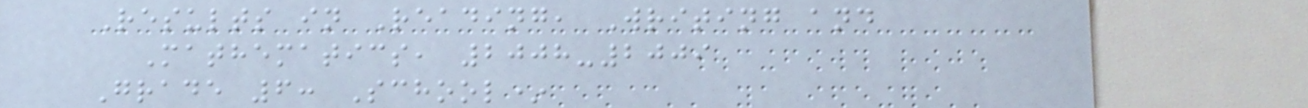Results in Reading, Writing and
Mathematics, 2008-2009
Grade 6: School*
